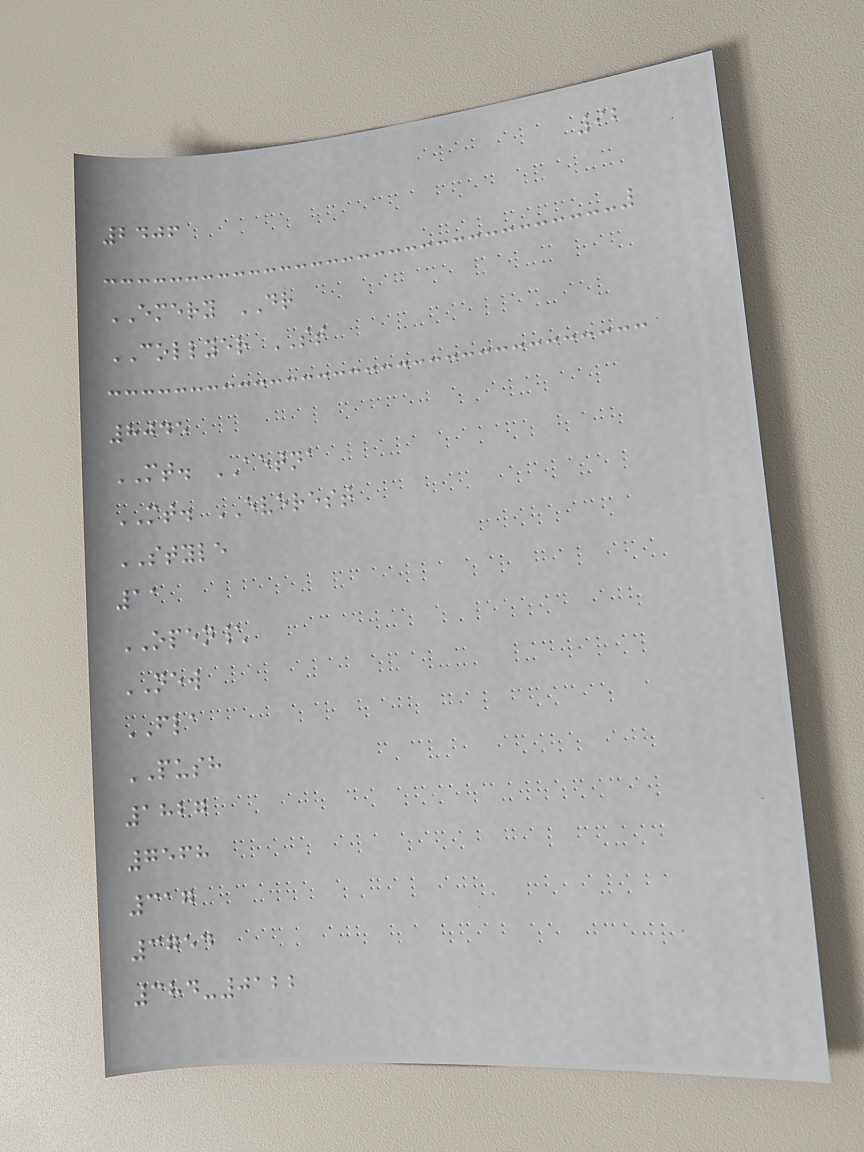92
2406
EMERY DR
COLLYER ST
8045
MT. AETNA
MT. EVEREST
STYLE
11
OPEN\
NEW
FLA
PUSH
1827
7568
317
3754
384-0122
